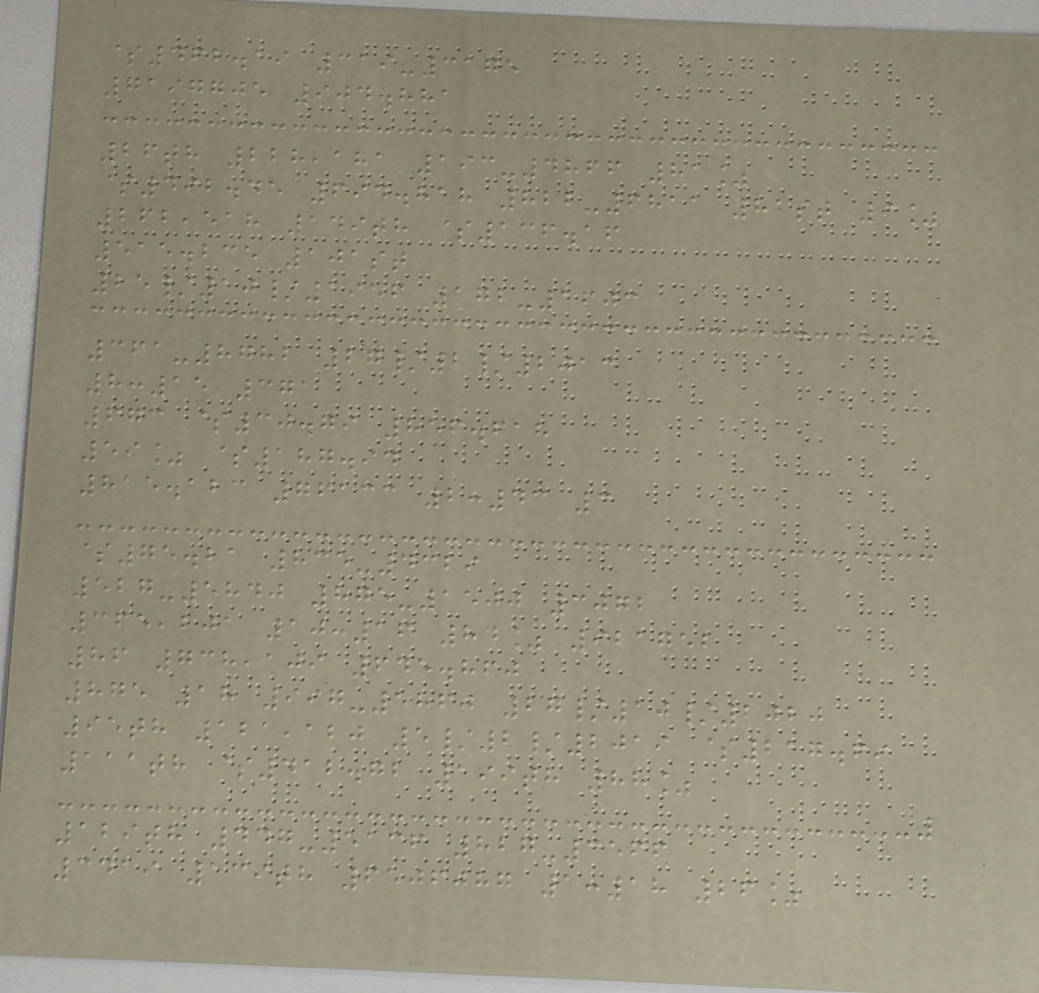$462.19 319-3175
7197705 904.881
26th 228,181 193-4866 81%
$492.45 694.818 822-6811 81st 9%
262,518 149th $136.16
515.235 101st
25/10/1956 172-1603
361-8782 27/2/2013
8:15 371
673 $30.79 856.618
59% $187.94
815.123 76133 2:43 3
$75.21 835-4329
527-5840 875-1500 3072
365,201 10:16 84% 921752
86 738,109 645.860
875 18 997-5860 27/10/2020
95th 121,120 5/2/2019 $217.69
111th $412.72 199th 88%
129th 447-5136 827-3566
3419 139th 6506087 1:18 26%
